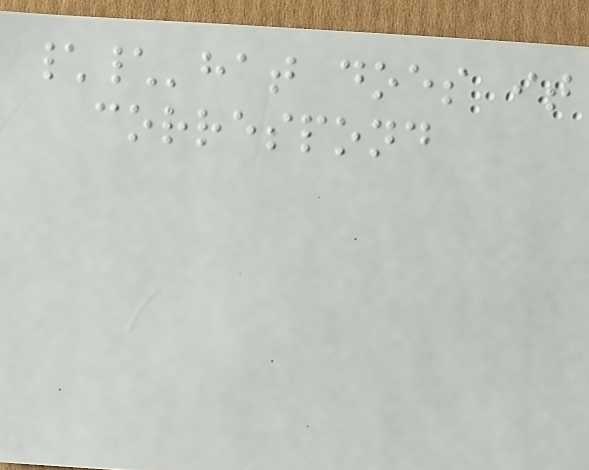\\'hat does it
correspond
